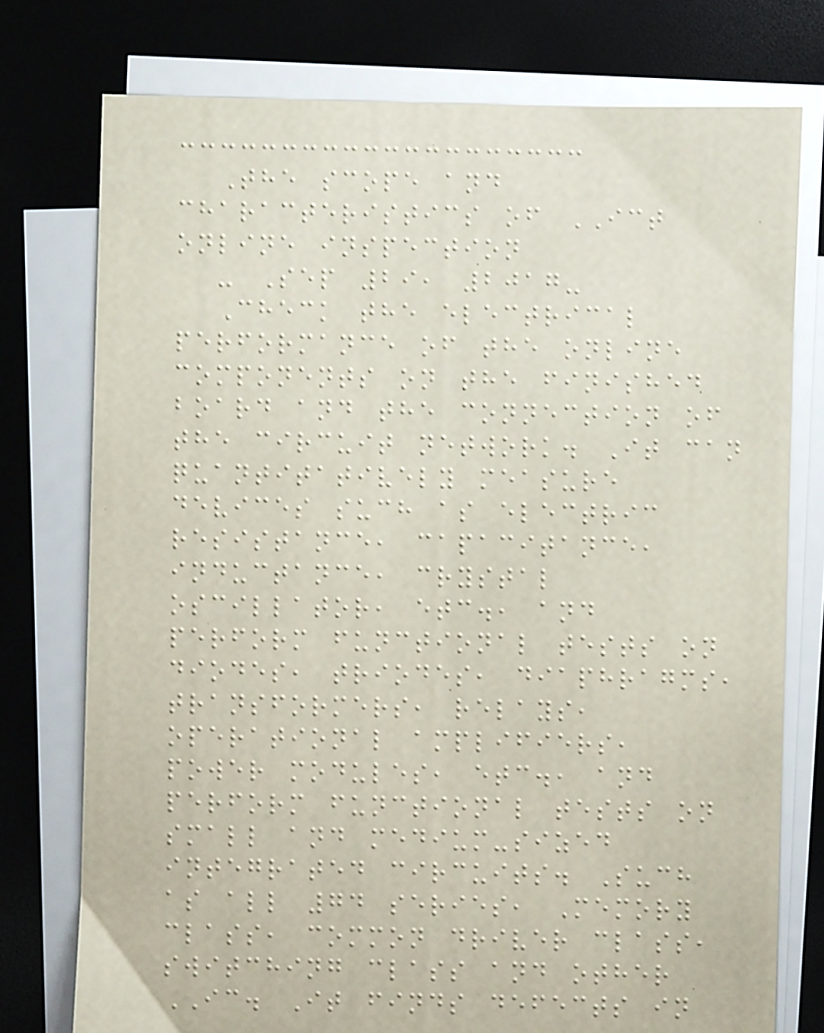The scope and
characteristics of ICT
online inspection
- Sep 29, 2017-
Check the electrical
performance of the online
components on the finished
board and the connection of
the circuit network. It can
quantitatively measure
devices such as electric
resistance, capacitance,
inductance, crystal
oscillator, etc., and
perform functional tests on
diodes, triodes, diaphragms,
transformers, relays,
operational amplifiers,
power modules, etc., and
perform functional tests on
small and medium-sized
integrated circuits. Such
as all 74 series, Memory
class, common driver class,
switching class and other
IC. It finds defects in
